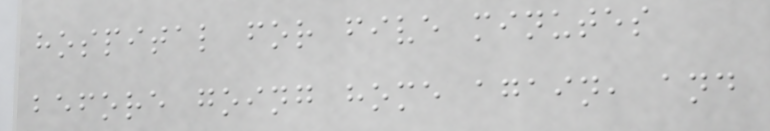hospital for five minutes
before going home again, and
